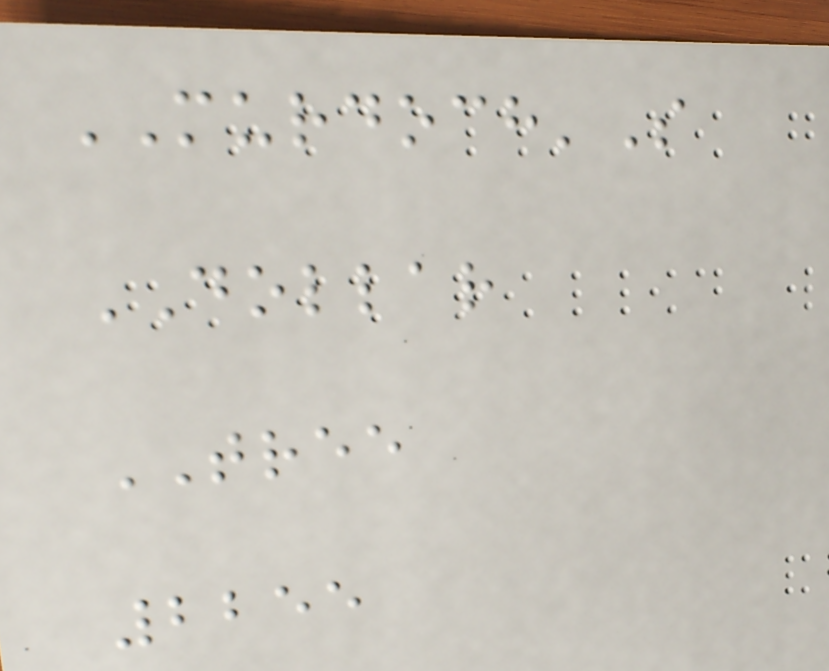MURDOCH'S
DOLLAR
TREE
2255
